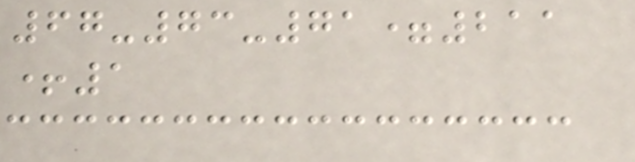67-73-71=211
+1
